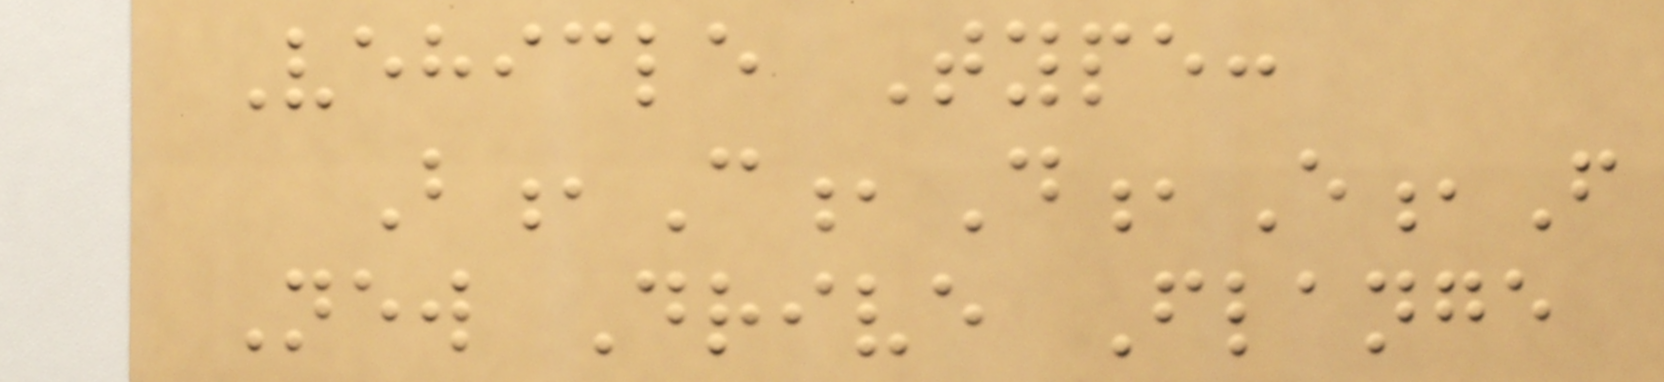Vehicle Type:
B,C,D,E,F
New Drive Flange
